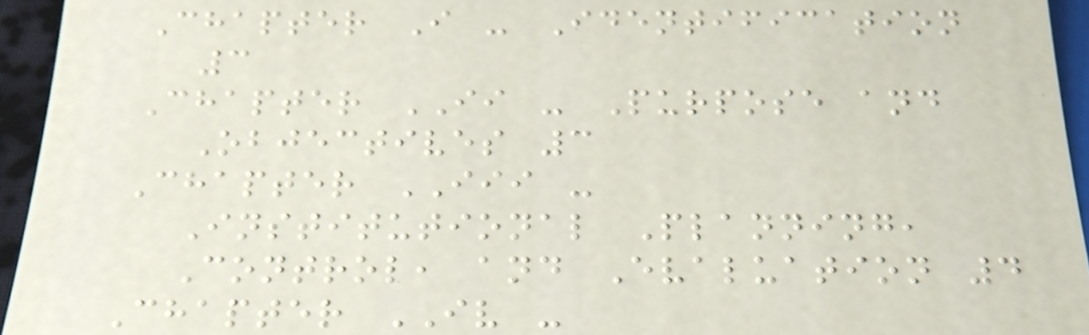Chapter I - Identification
3
Chapter II - Purpose and
Objectives 3
Chapter III -
Institutional Planning,
Control, and Evaluation 4
Chapter IV -
